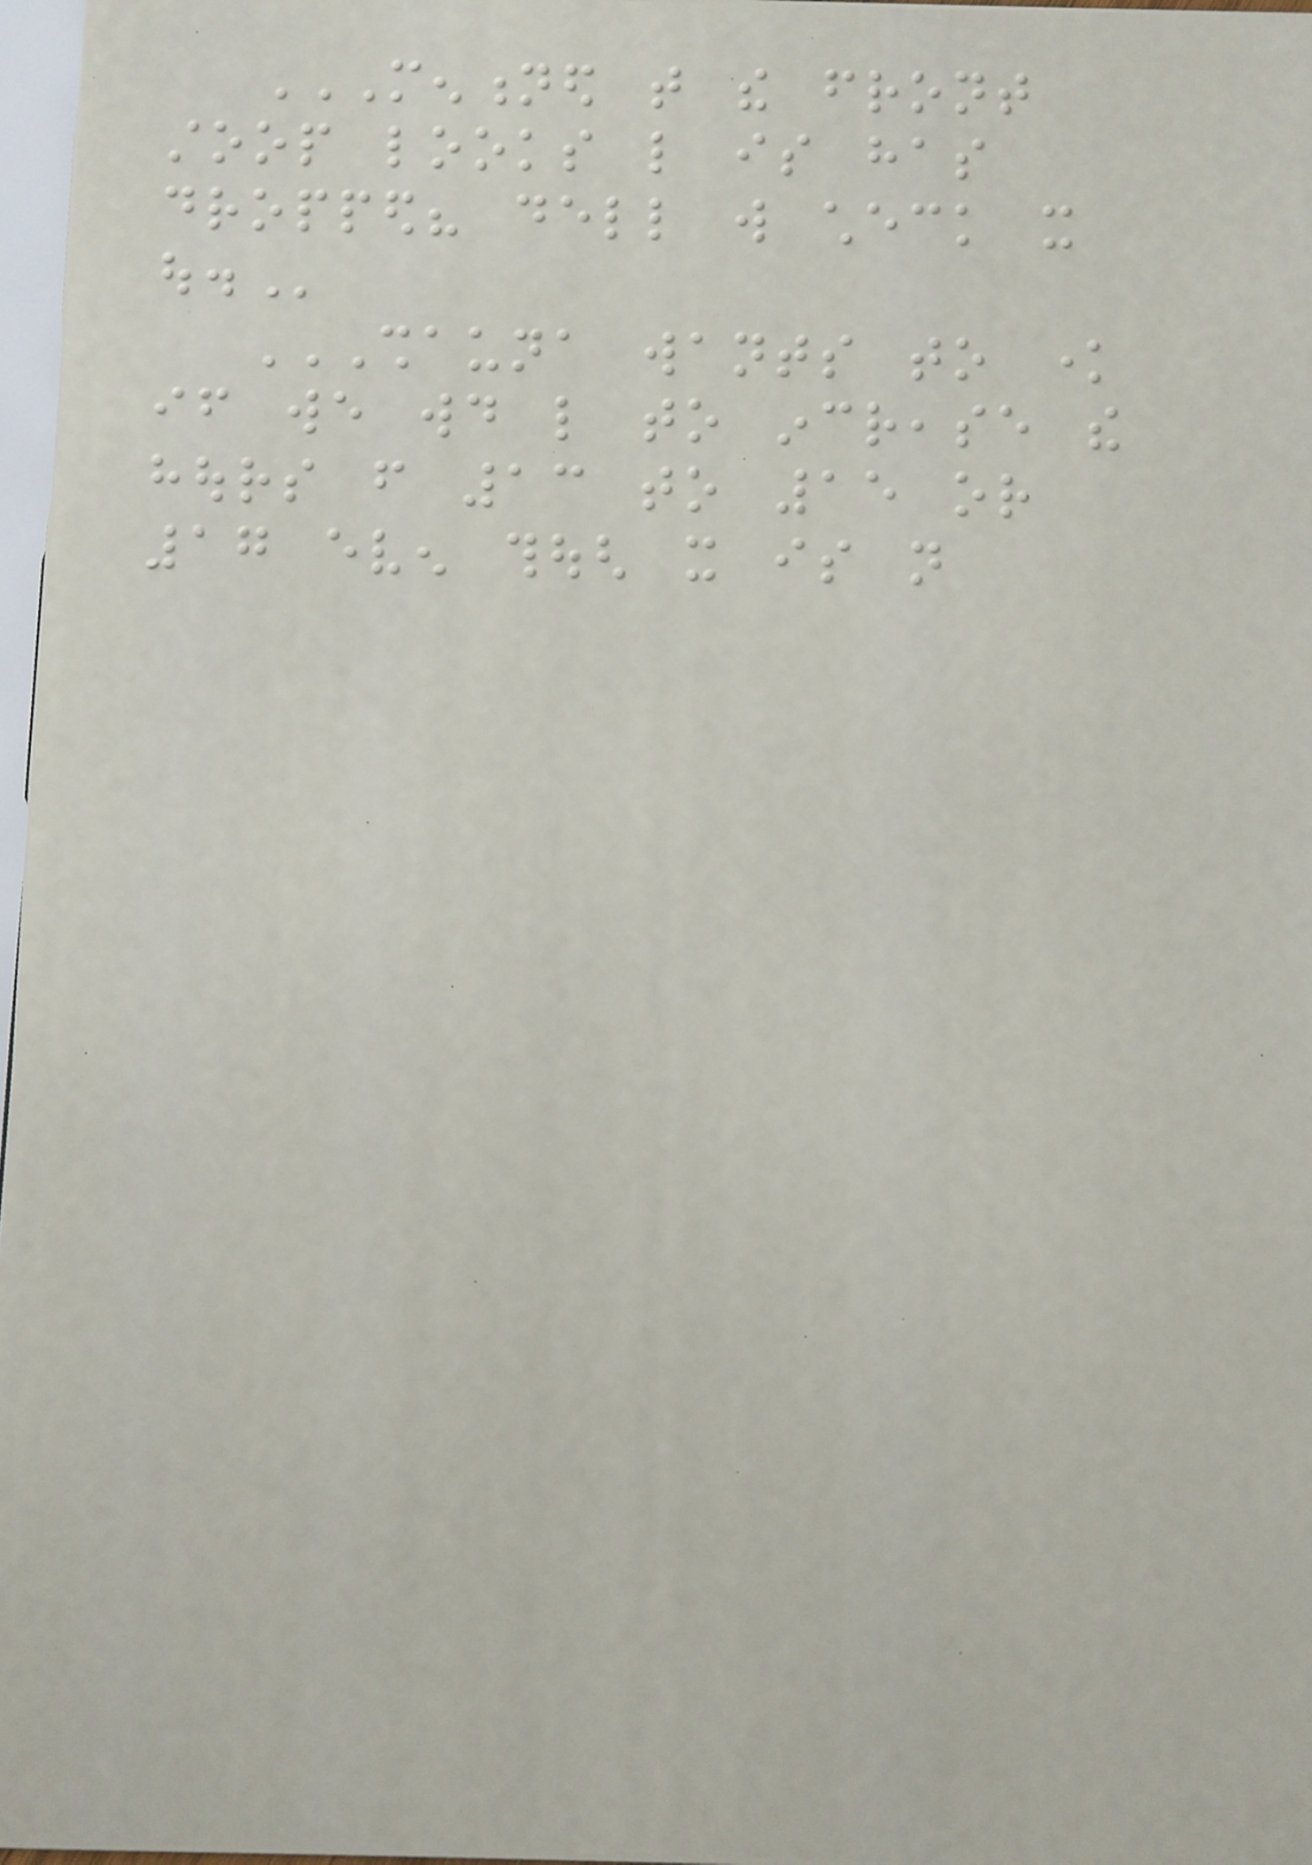MENTIONED THAT THE FRONT
STOOP LOOKS LIKE IS HAS
DROPPED? DELL WILL CHECK IT
OUT.
SHAUNA WANTS TO KNOW
IF WE WOULD LIKE TO INCREASE THE
HOURS FROM 13 TO 15 OR
17 EVEN THOUGH IT IS NOT
